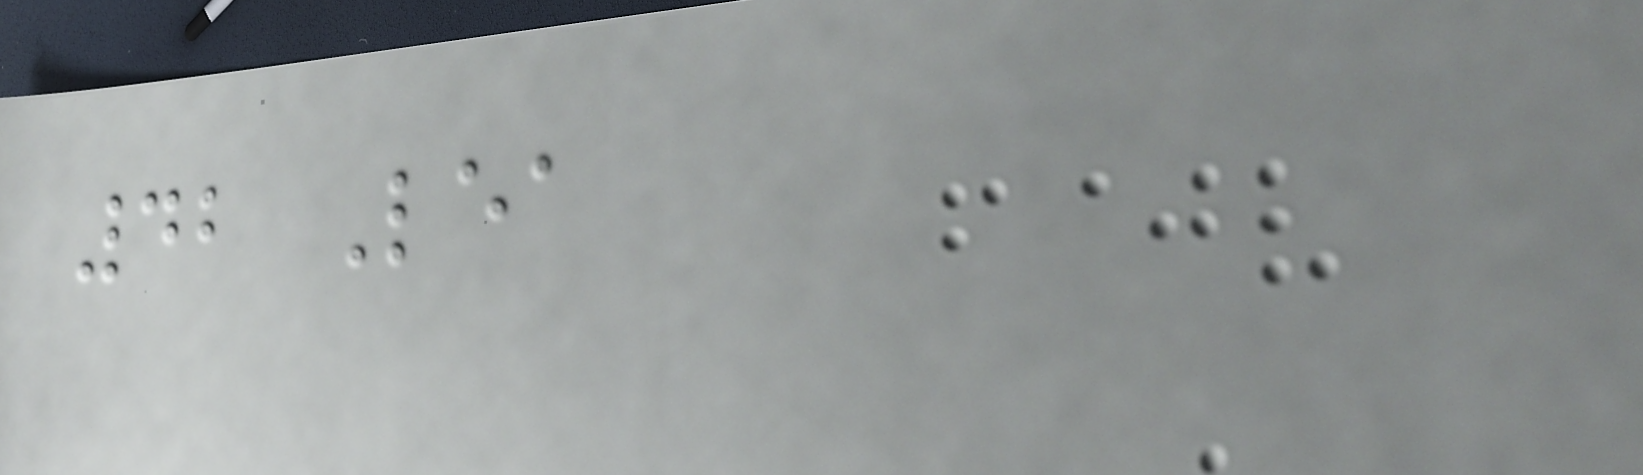42 Lea
